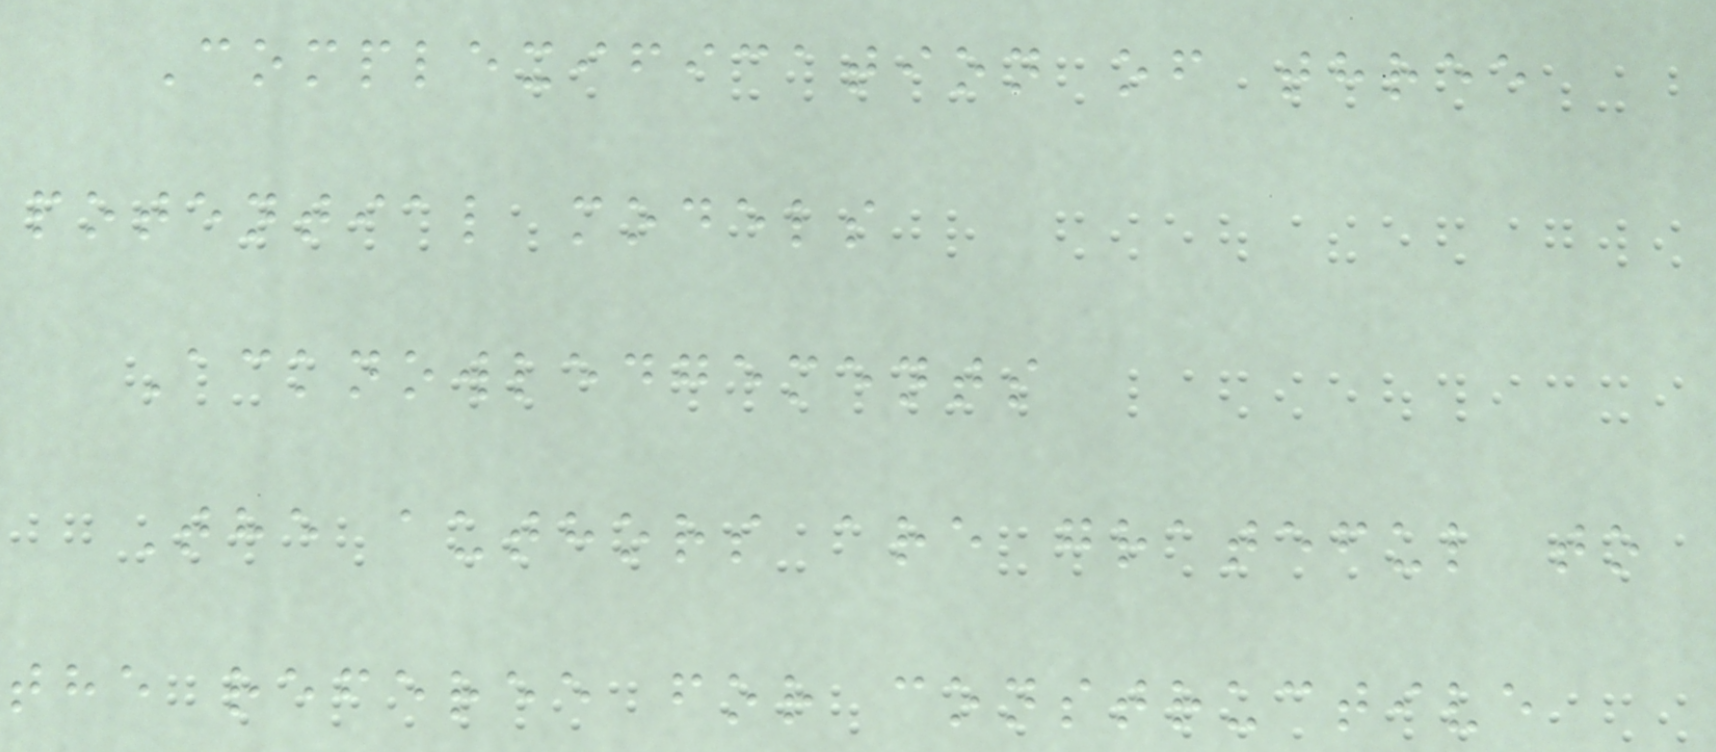Complexification of three
potential models
Acknowledgements
The authors are grateful to
the referee for constructive
